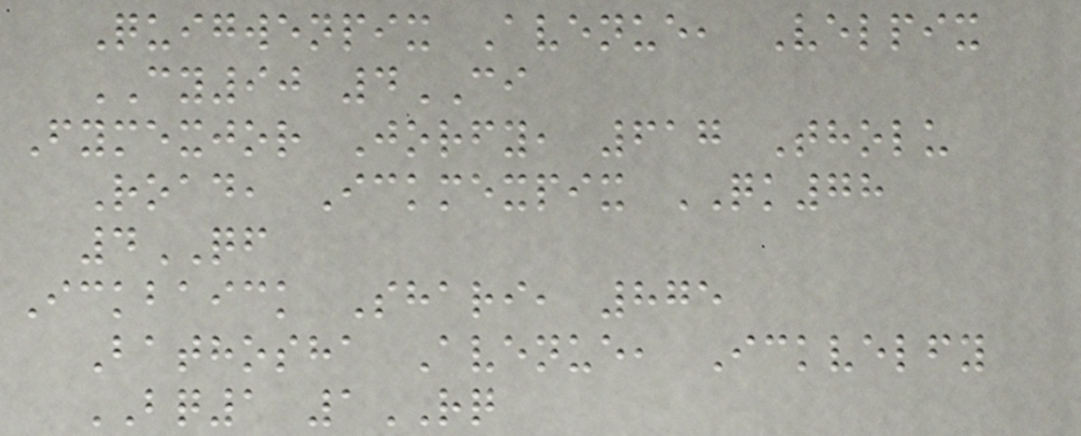Quigwenpix Avenue, Velpix
CY90 4CI
Fymexjor Jorfy, 617 Tholu
Road, Ickmexpix QK78
4QF
Ickbaick Shari, 875
Bathosha Avenue, Ickvelfy
BQ1 1RQ
